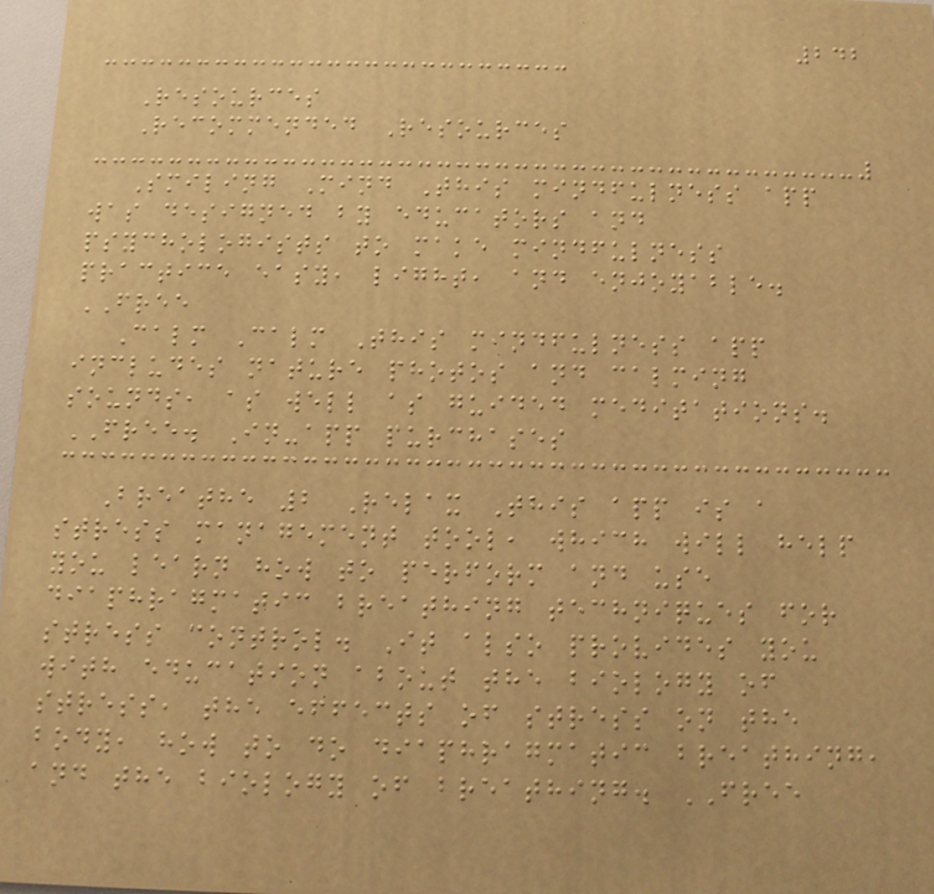242
Resources
Recommended Resources
Smiling Mind This mindfulness app
was designed by educators and
psychologists to make mindfulness
practice easy, light, and enjoyable.
FREE
Calm Calm This mindfulness app
includes nature photos and calming
sounds, as well as guided meditations.
FREE. In-app purchases
Breathe 2 Relax This app is a
stress management tool, which will help
you learn how to perform and use
diaphragmatic breathing techniques for
stress control. It also provides you
with education about the biology of
stress, the effects of stress on the
body, how to do diaphragmatic breathing,
and the biology of breathing. FREE
